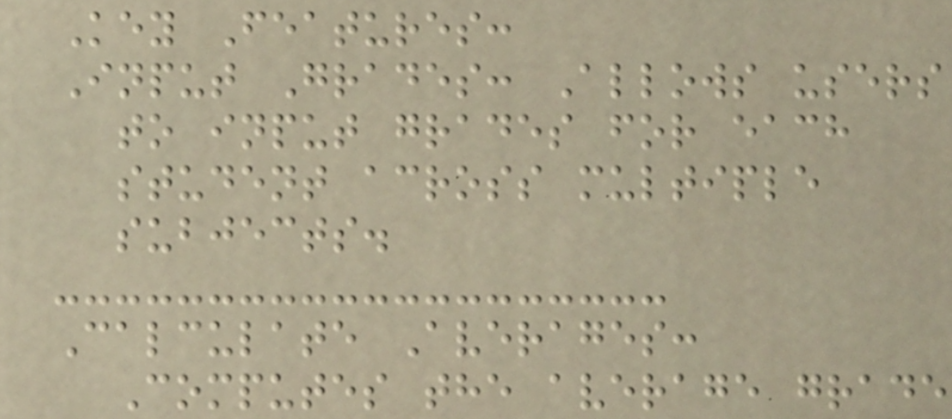Key Features:
Input Grades: Allows users
to input grades for each
student across multiple
subjects.
Calculate Averages:
Computes the average grade
